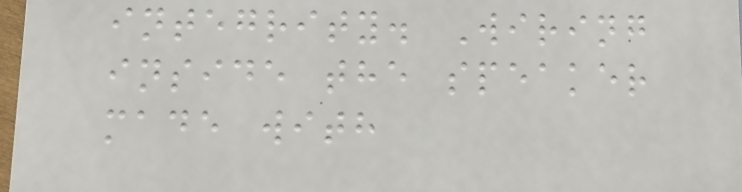integrity. Wiring
inside the speaker
made with
